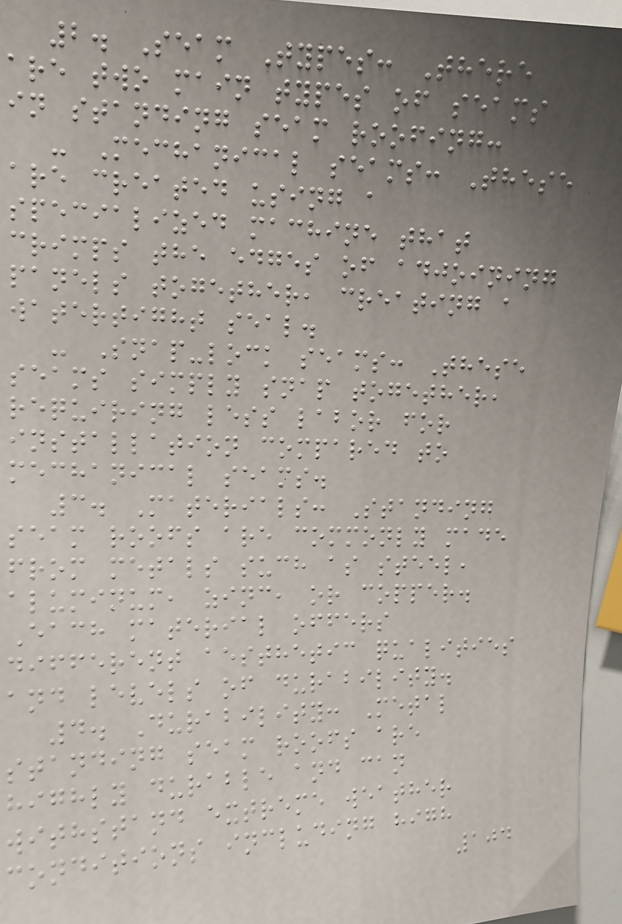2. Seam Types: There
are two main types of seams
in standing seam roofing:
- Mechanical seams: These
are created using a
specialized machine that
crimps the edges of adjoining
panels together, creating a
watertight seal.
- Snap-lock seams: These
seams simply snap together,
requiring less labor for
installation compared to
mechanical seams.
3. Materials: Standing
seam roofs are commonly made
from metals such as steel,
aluminum, zinc, or copper.
Each material offers
different aesthetic qualities
and levels of durability.
4. Durability: Metal
standing seam roofs are
highly durable and can
withstand extreme weather
conditions including high
104
